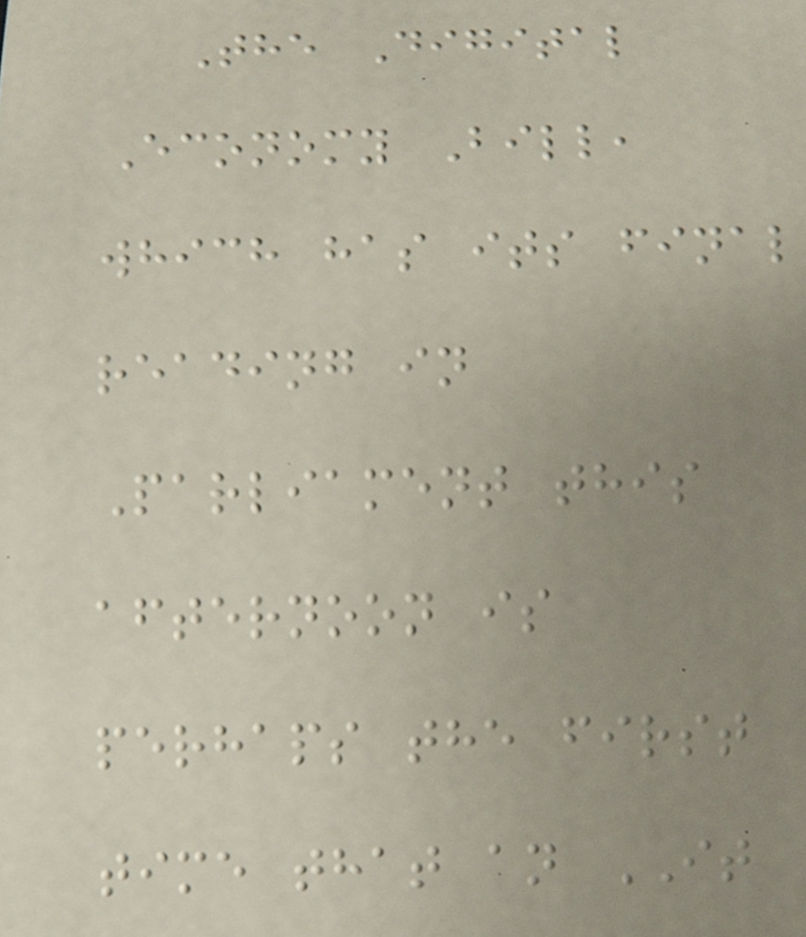The Digital
Economy Bill,
which has its final
reading in
Parliament this
afternoon is
perhaps the first
time that an IT
